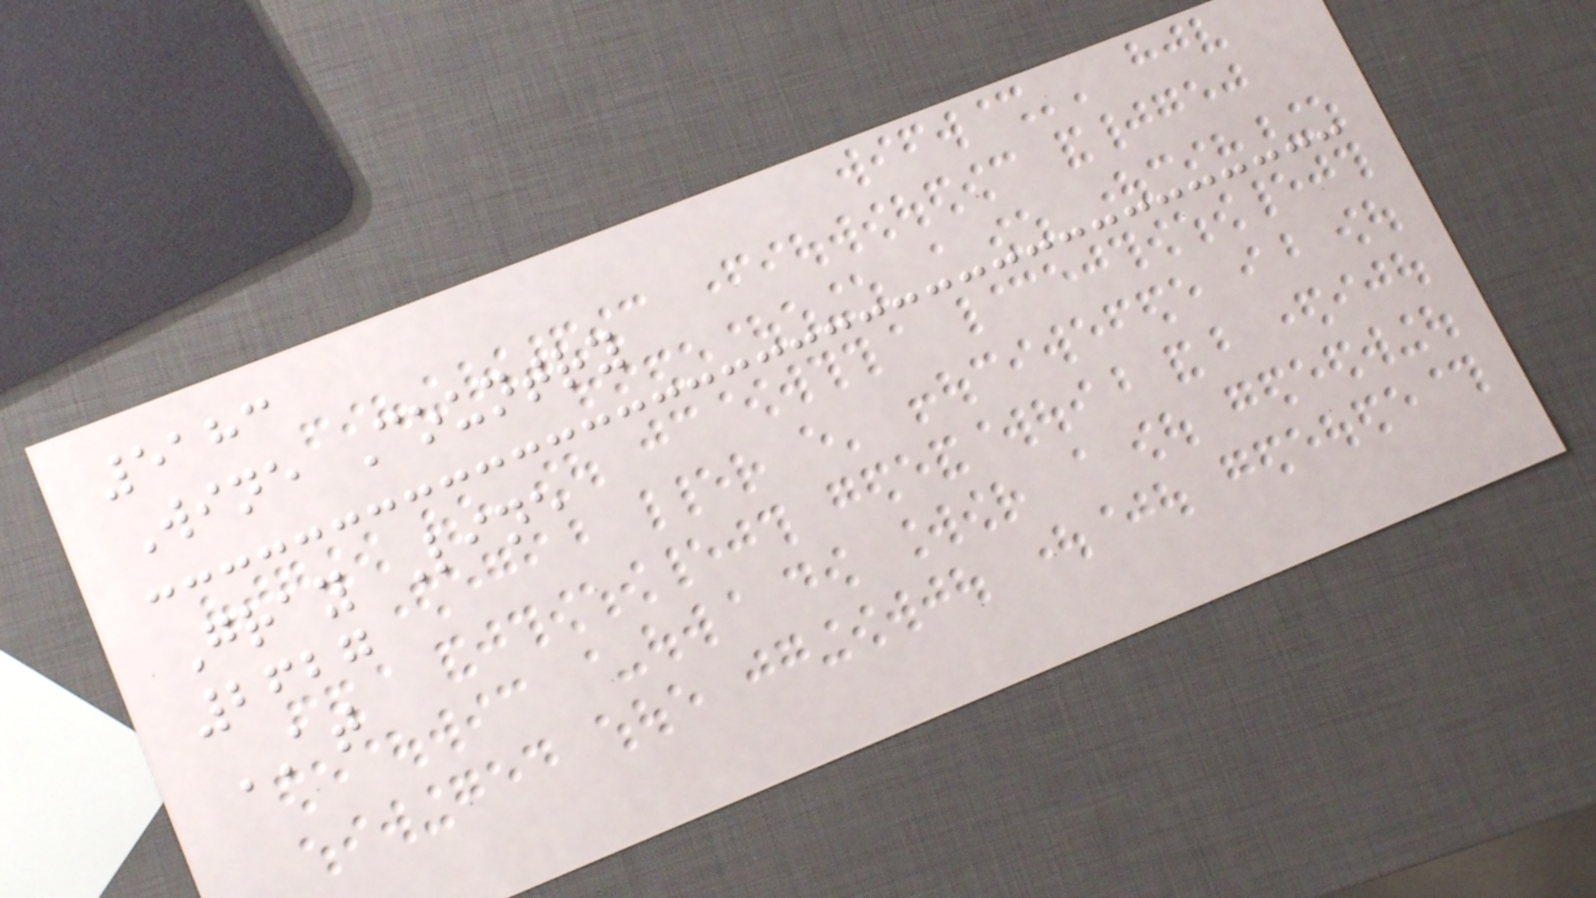5183
Wine Country
Gray Line
2627
AT
